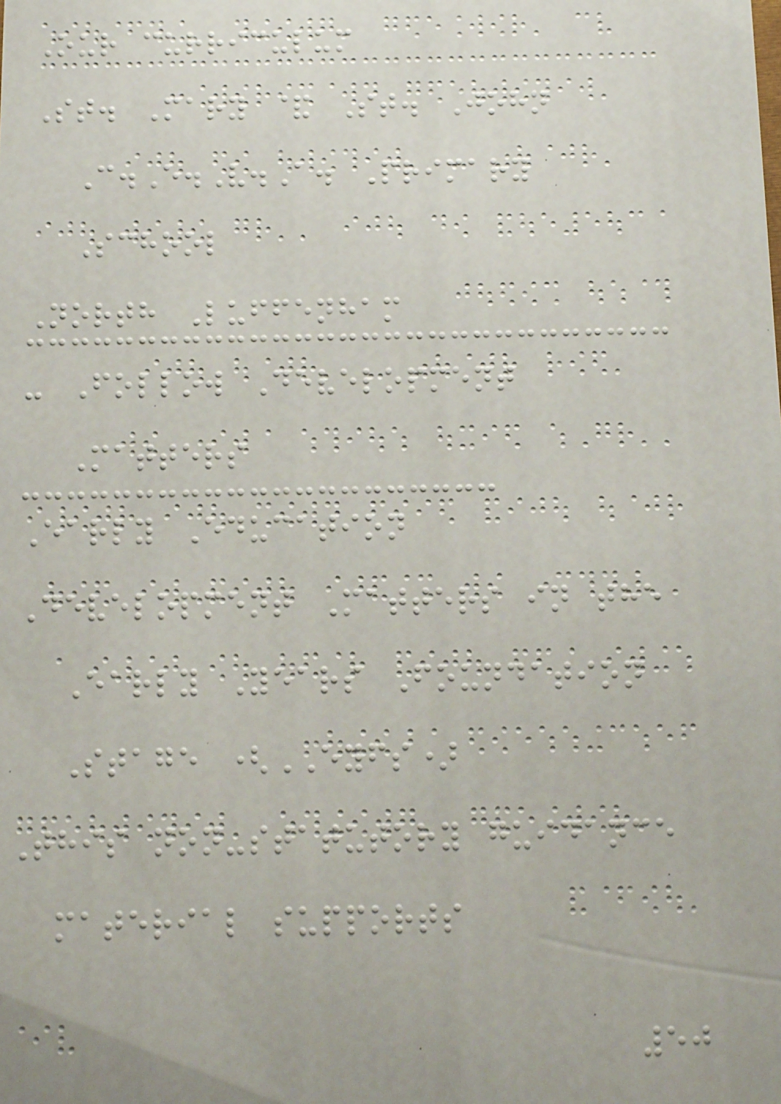Our curriculum
St. Mary & St. John
C.E.V.A. Primary
School
North Luffenham
- Follow Development
Matters
Early Education
Development Matters in the
Early Years Foundation
Stage (EYFS)
This non-statutory guidance
material supports
50
